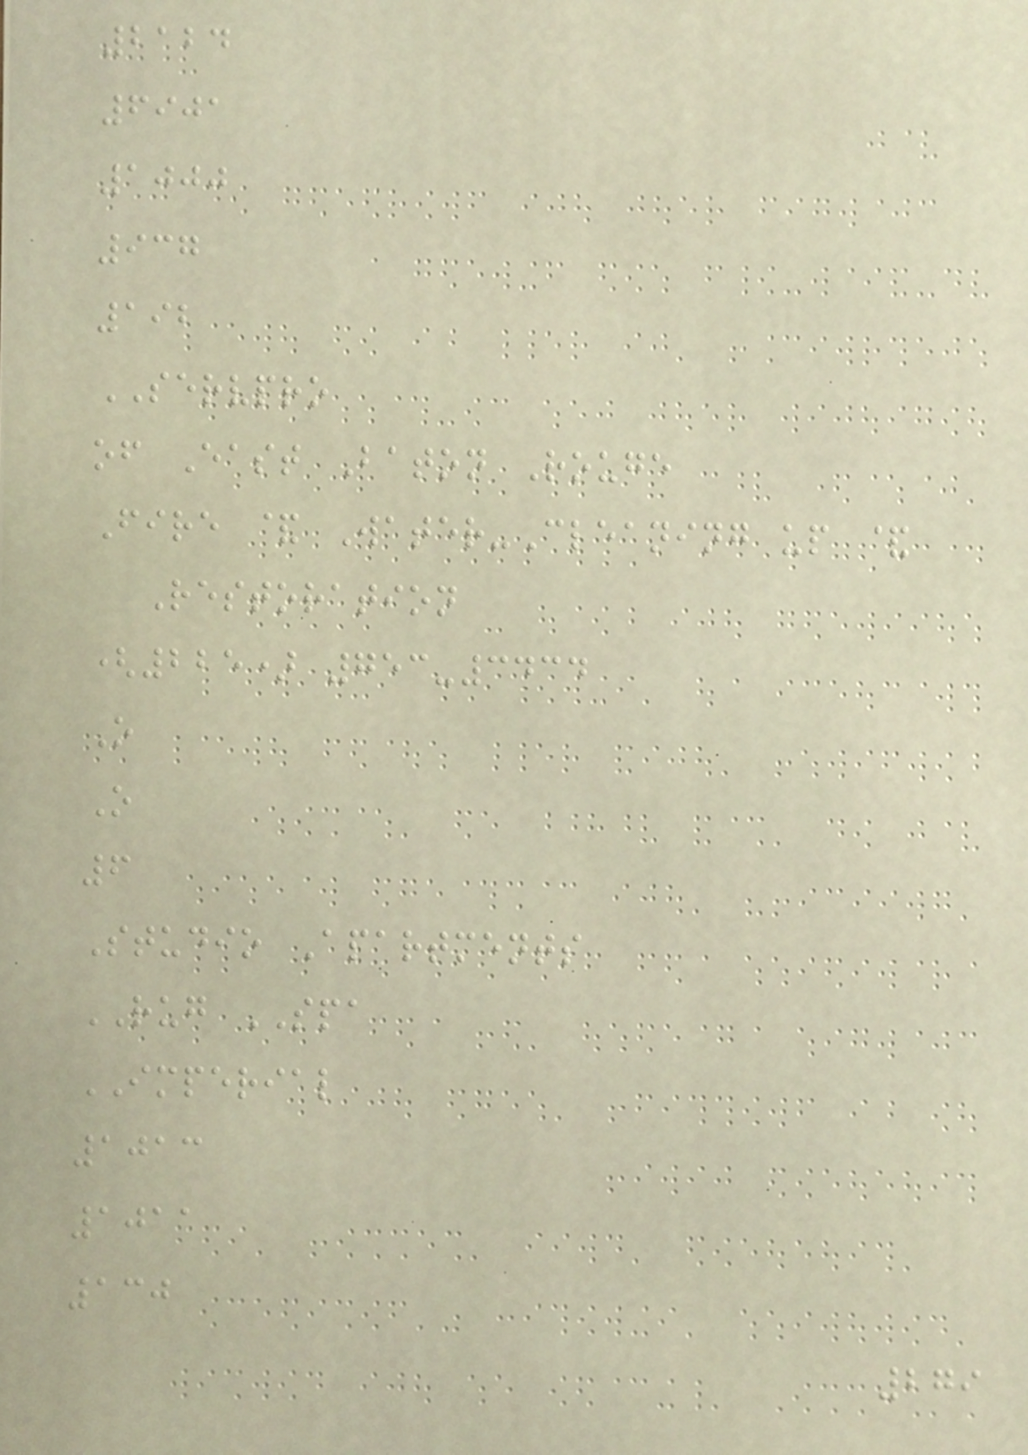2124
6901
1000
937
192
SERVPRO
of East Baton Rouge
Fire & Water-Cleaning up &
Restoration
(225) 753-3434
O
O
6
Studio Apartments
RUG SPA
IMPERIAL
1013
1011
130
279
